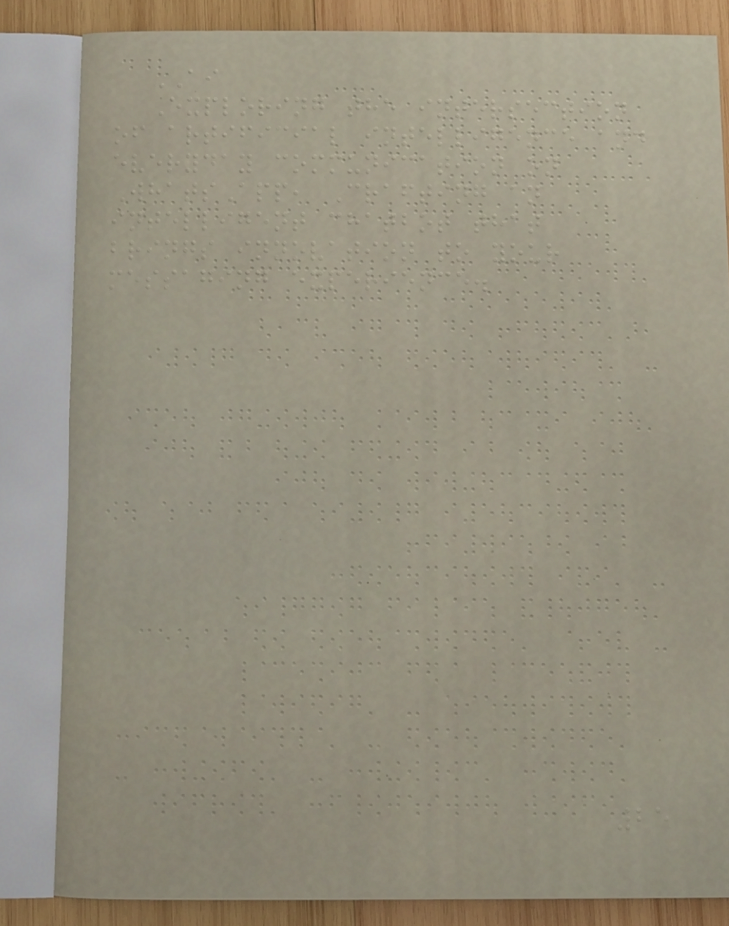AI
Exploring the intersection
of artificial intelligence and
everyday communication on
WhatsApp, Crafting an
intelligent chatbot that
brings innovation to your
messaging experience.
25
